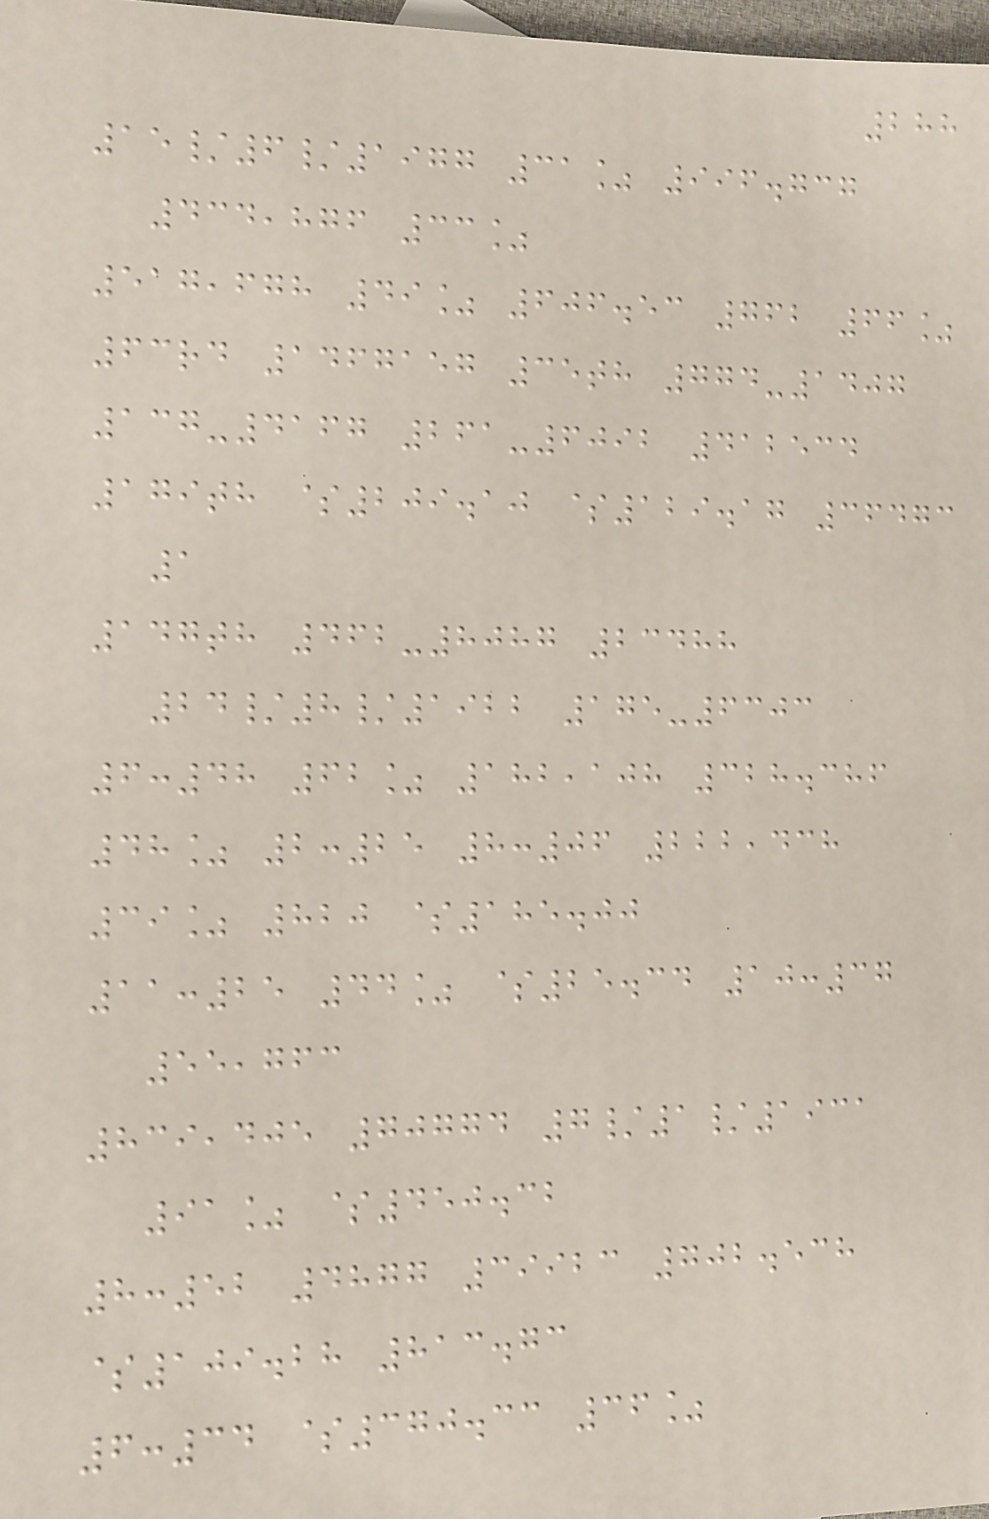288
15/6/1977 31% 996.737
434,876 33%
517,678 49% 606.53 762 66%
63rd 1467157 35th 774-1407
137-4167 261-6092 412534
179th $209.10 $129.17 36473
1
147th 462-8087 23488
24/8/1922 175-6303
6:48 62% 182,108 328.386
48% 2:25 8:06 222,438
39% 820 $185.00
11:25 44% $25.34 10:37
55,763
839,405 70774 7/1/1931
91% $450.32
8:52 4877 39923 702.538
$109.28 813.73
6:34 $370.33 36%
